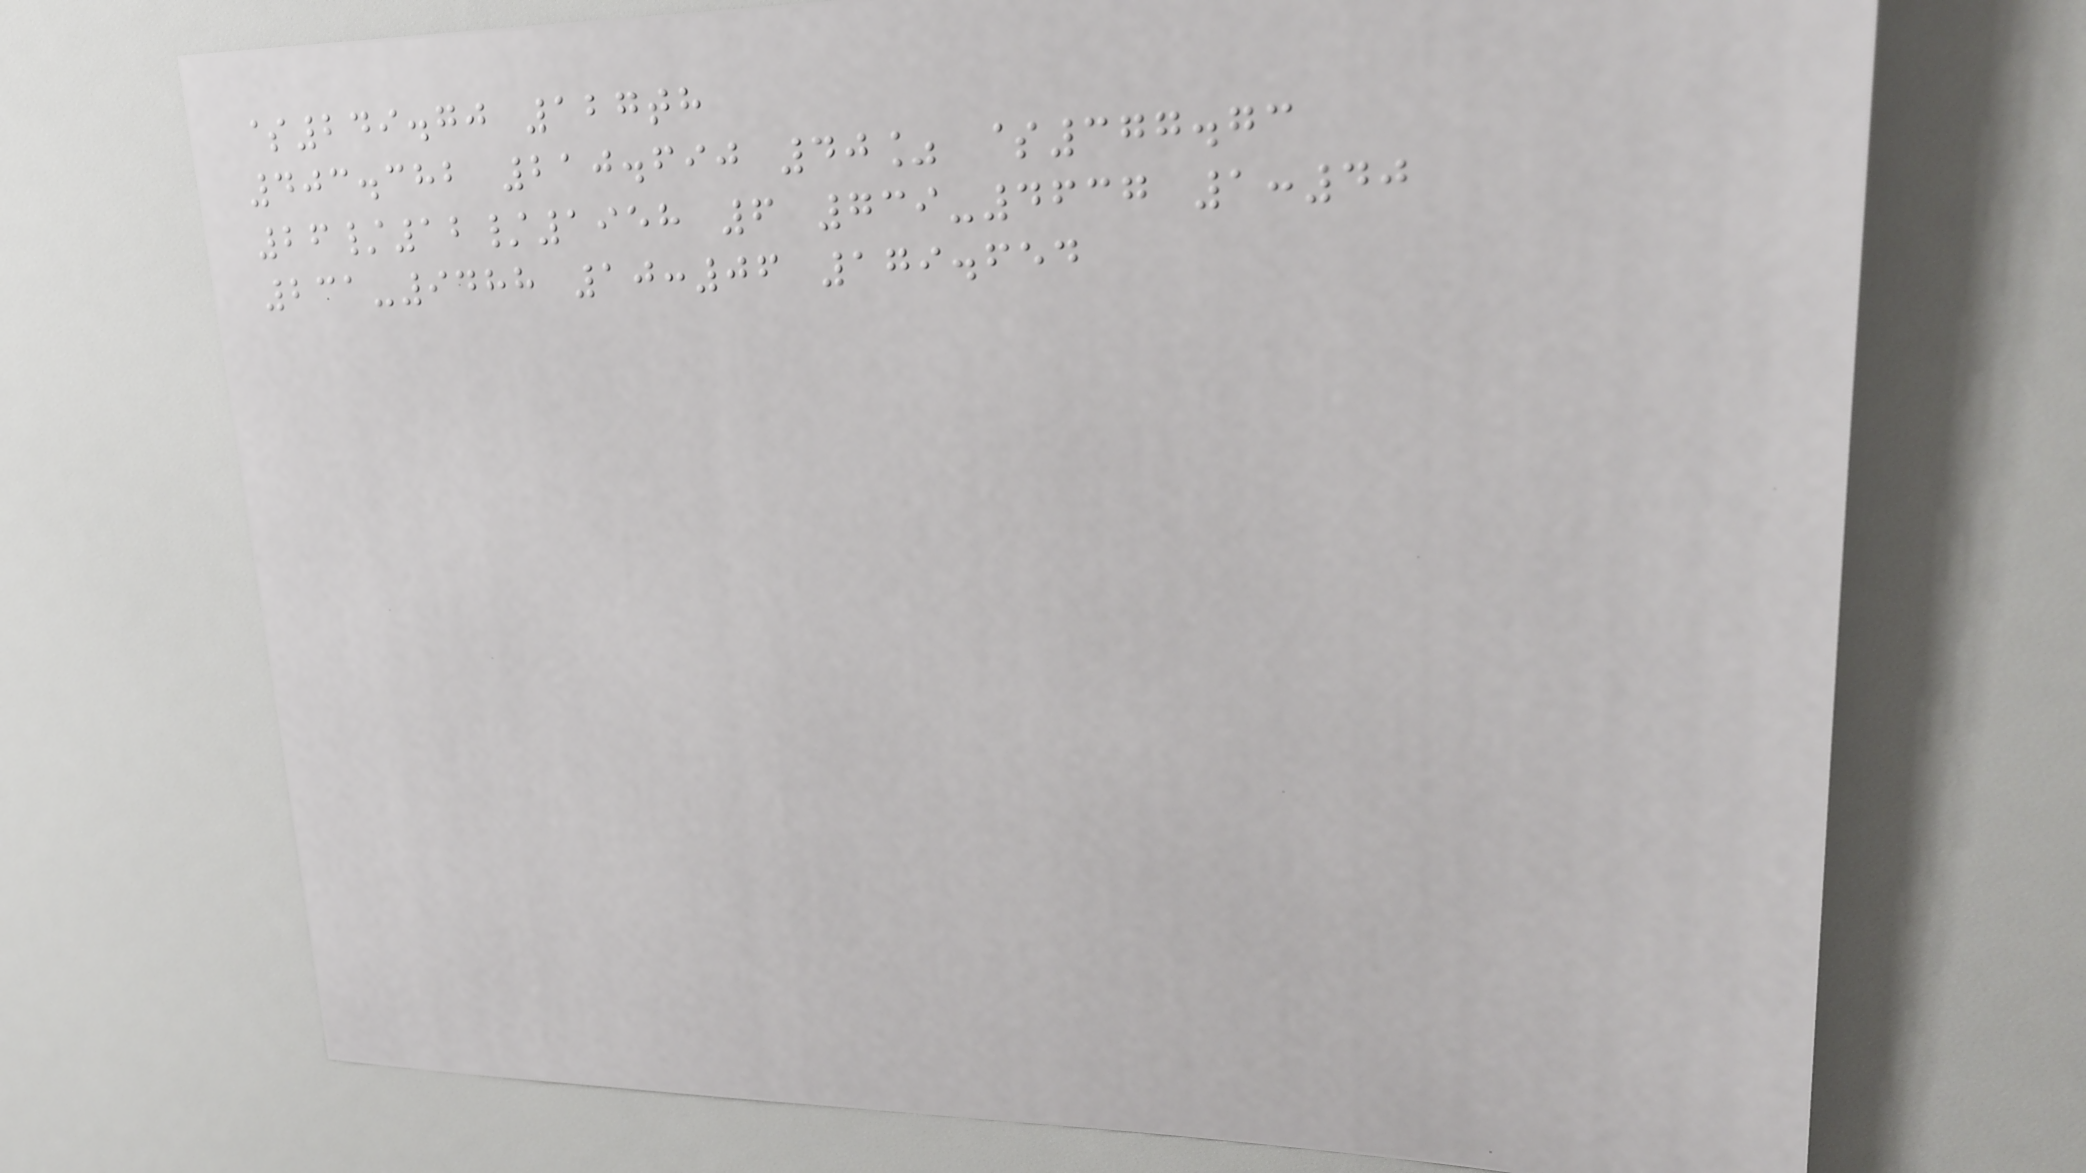$249.70 127th
403.382 210.690 40% $377.73
26/12/1958 6 739-4637 1:40
231-9488 10:06 179.654
